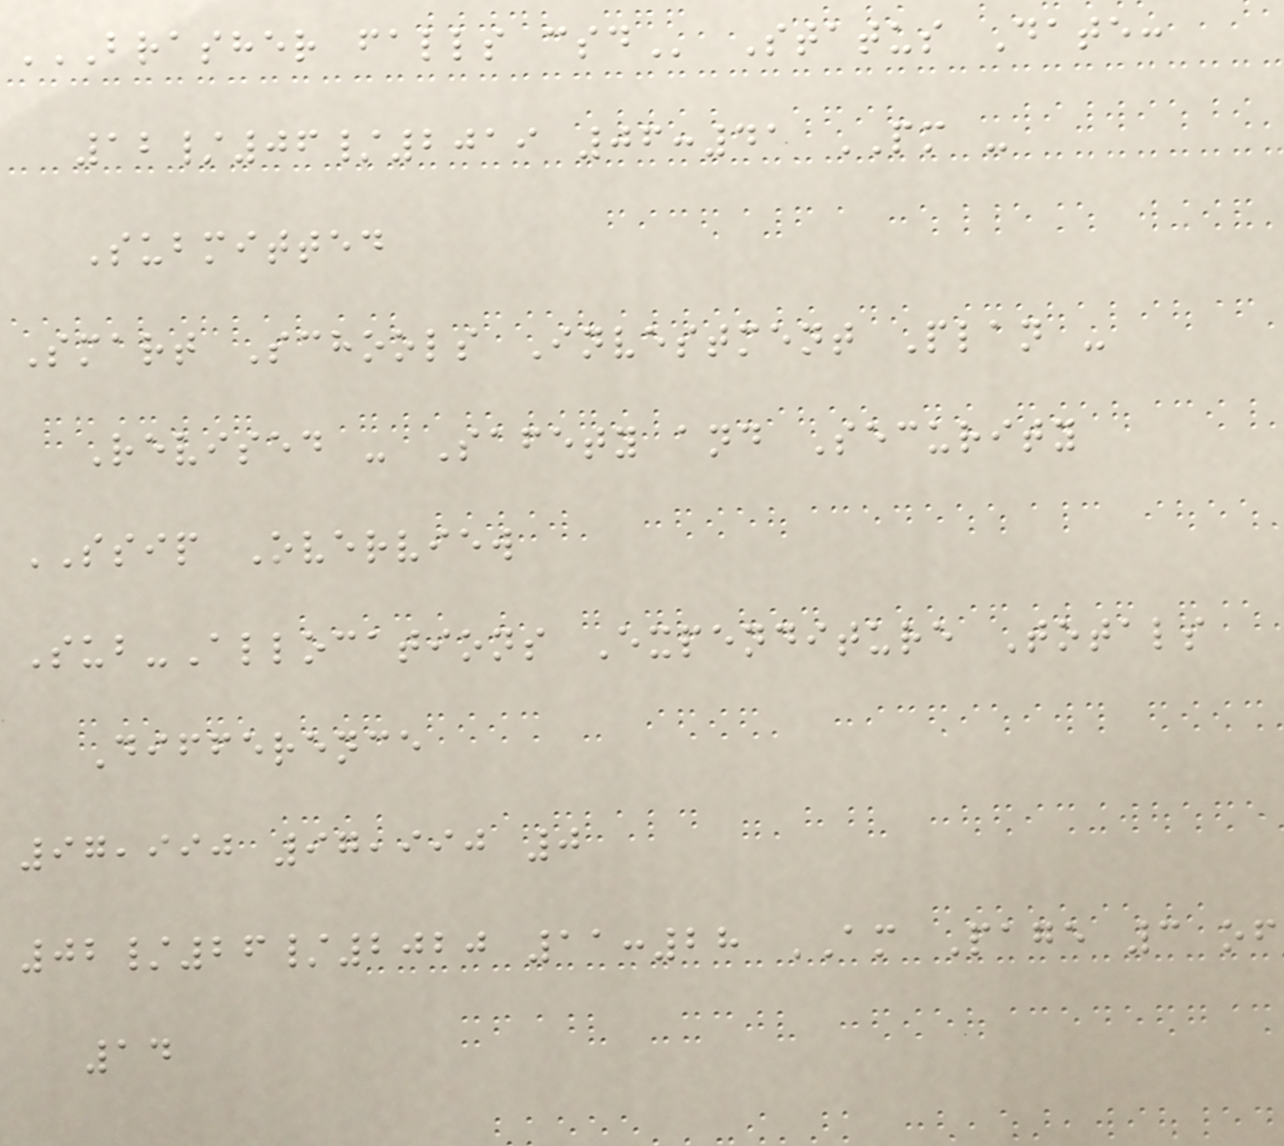BRASHER FALLS CSD Status Date:
12/06/2019 06:41 PM -
Submitted
Smart Schools Investment Plan -
Revised - Safety and Security
SSIP Overview
Sub-Allocations Expenditure Totals
Difference
97,990 97,990 0
02/26/2020 11:28 AM Page 3 of
14
